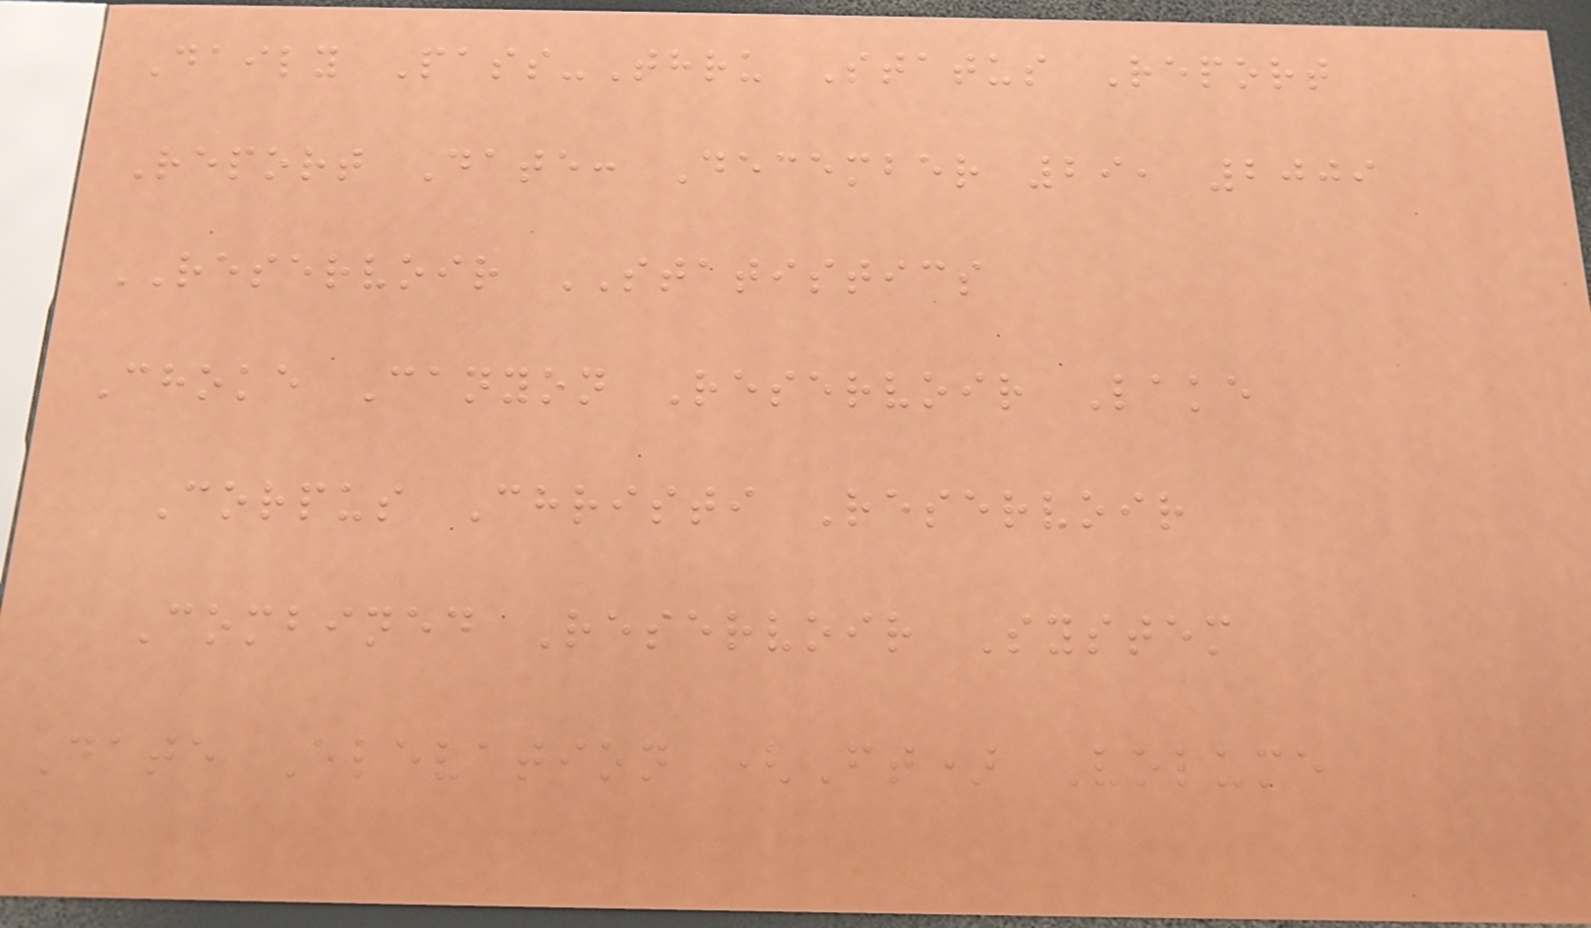Daily Pass-Thru Status Report
Report Date: December 29, 2009
RESERVOIR STATISTICS
Choke Canyon Reservoir Lake
Corpus Christi Reservoir
Combined Reservoir System
Date Elevation (Ft) Volume
